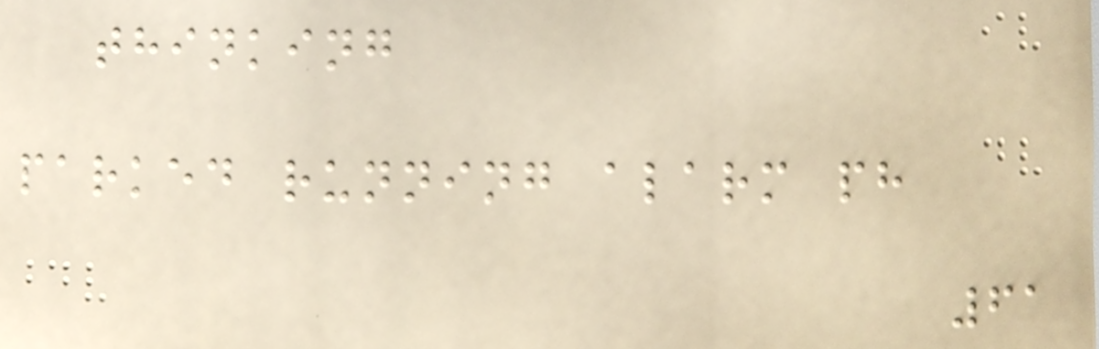thinking
parked running alarm ph
61
